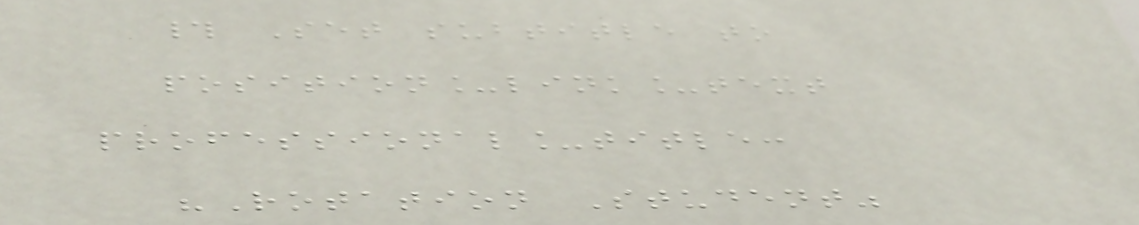# Set subtitle to
position_link_text
professional_title:
"Rotation Student"
